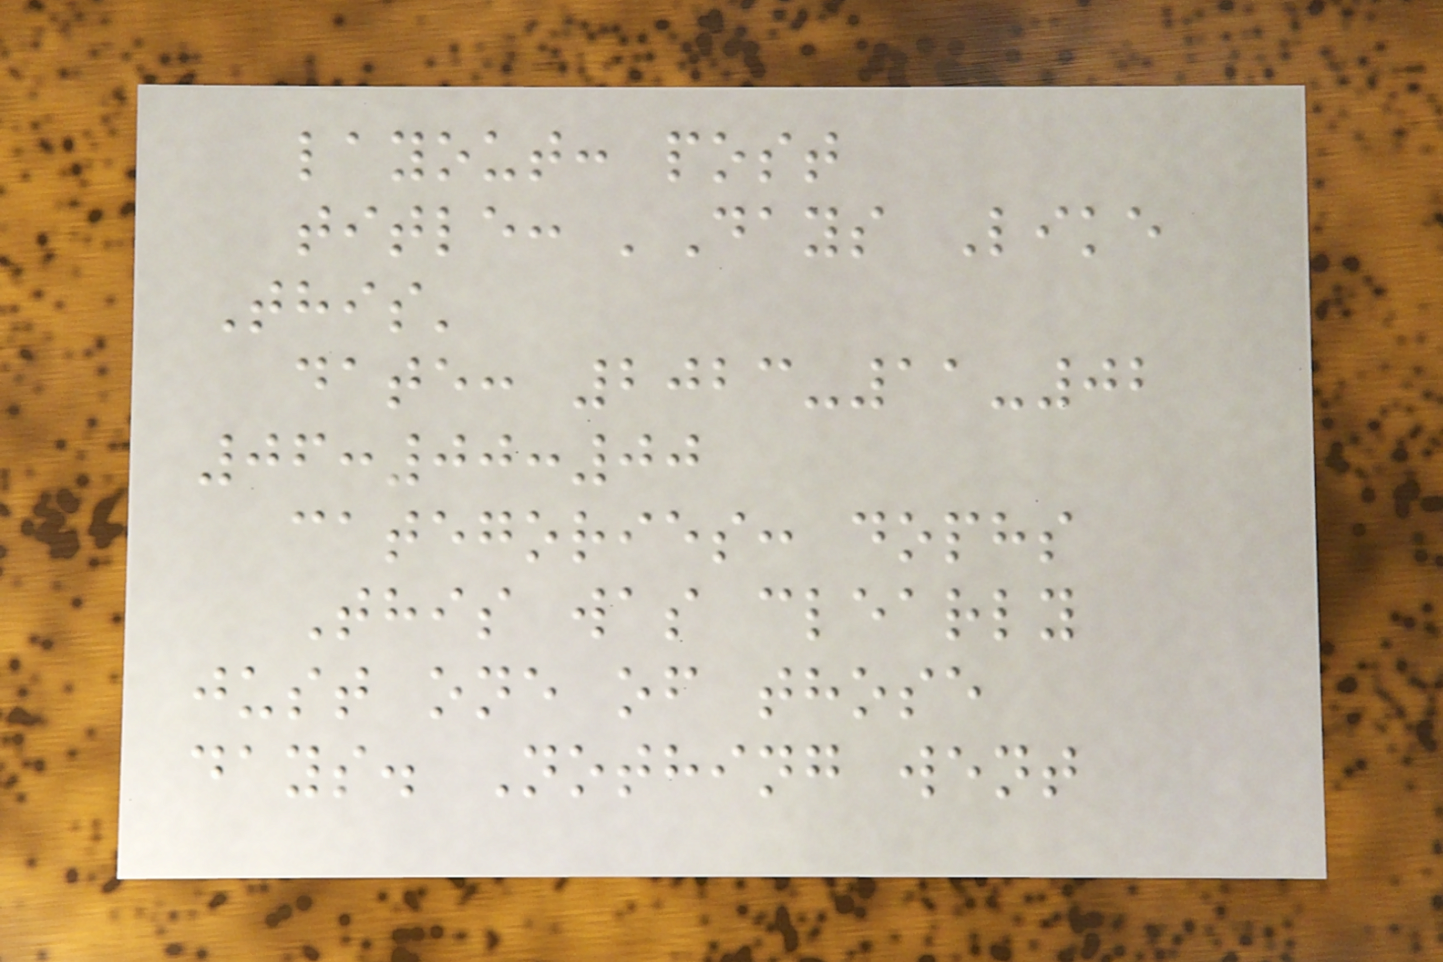layout: post
title: 'Days Like
This'
date: 2023-11-02
06:00:00
categories: dophs
This was clearly
just one of those
days. Nothing went
